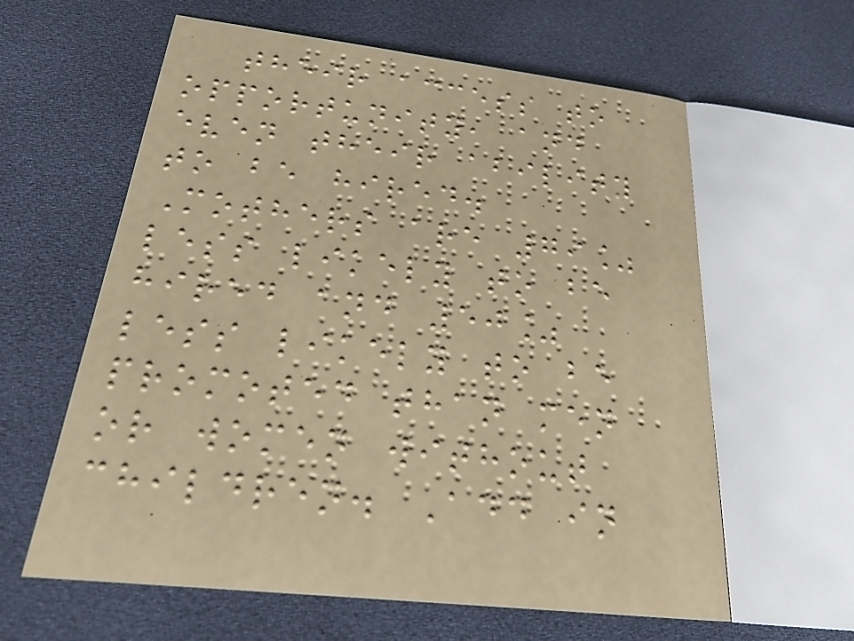their access to
opportunity, and
even their ability
to be hired.
Mothers are 79%
less likely to be
hired and 50%
less likely to be
promoted than men
or women without
children. Add in
